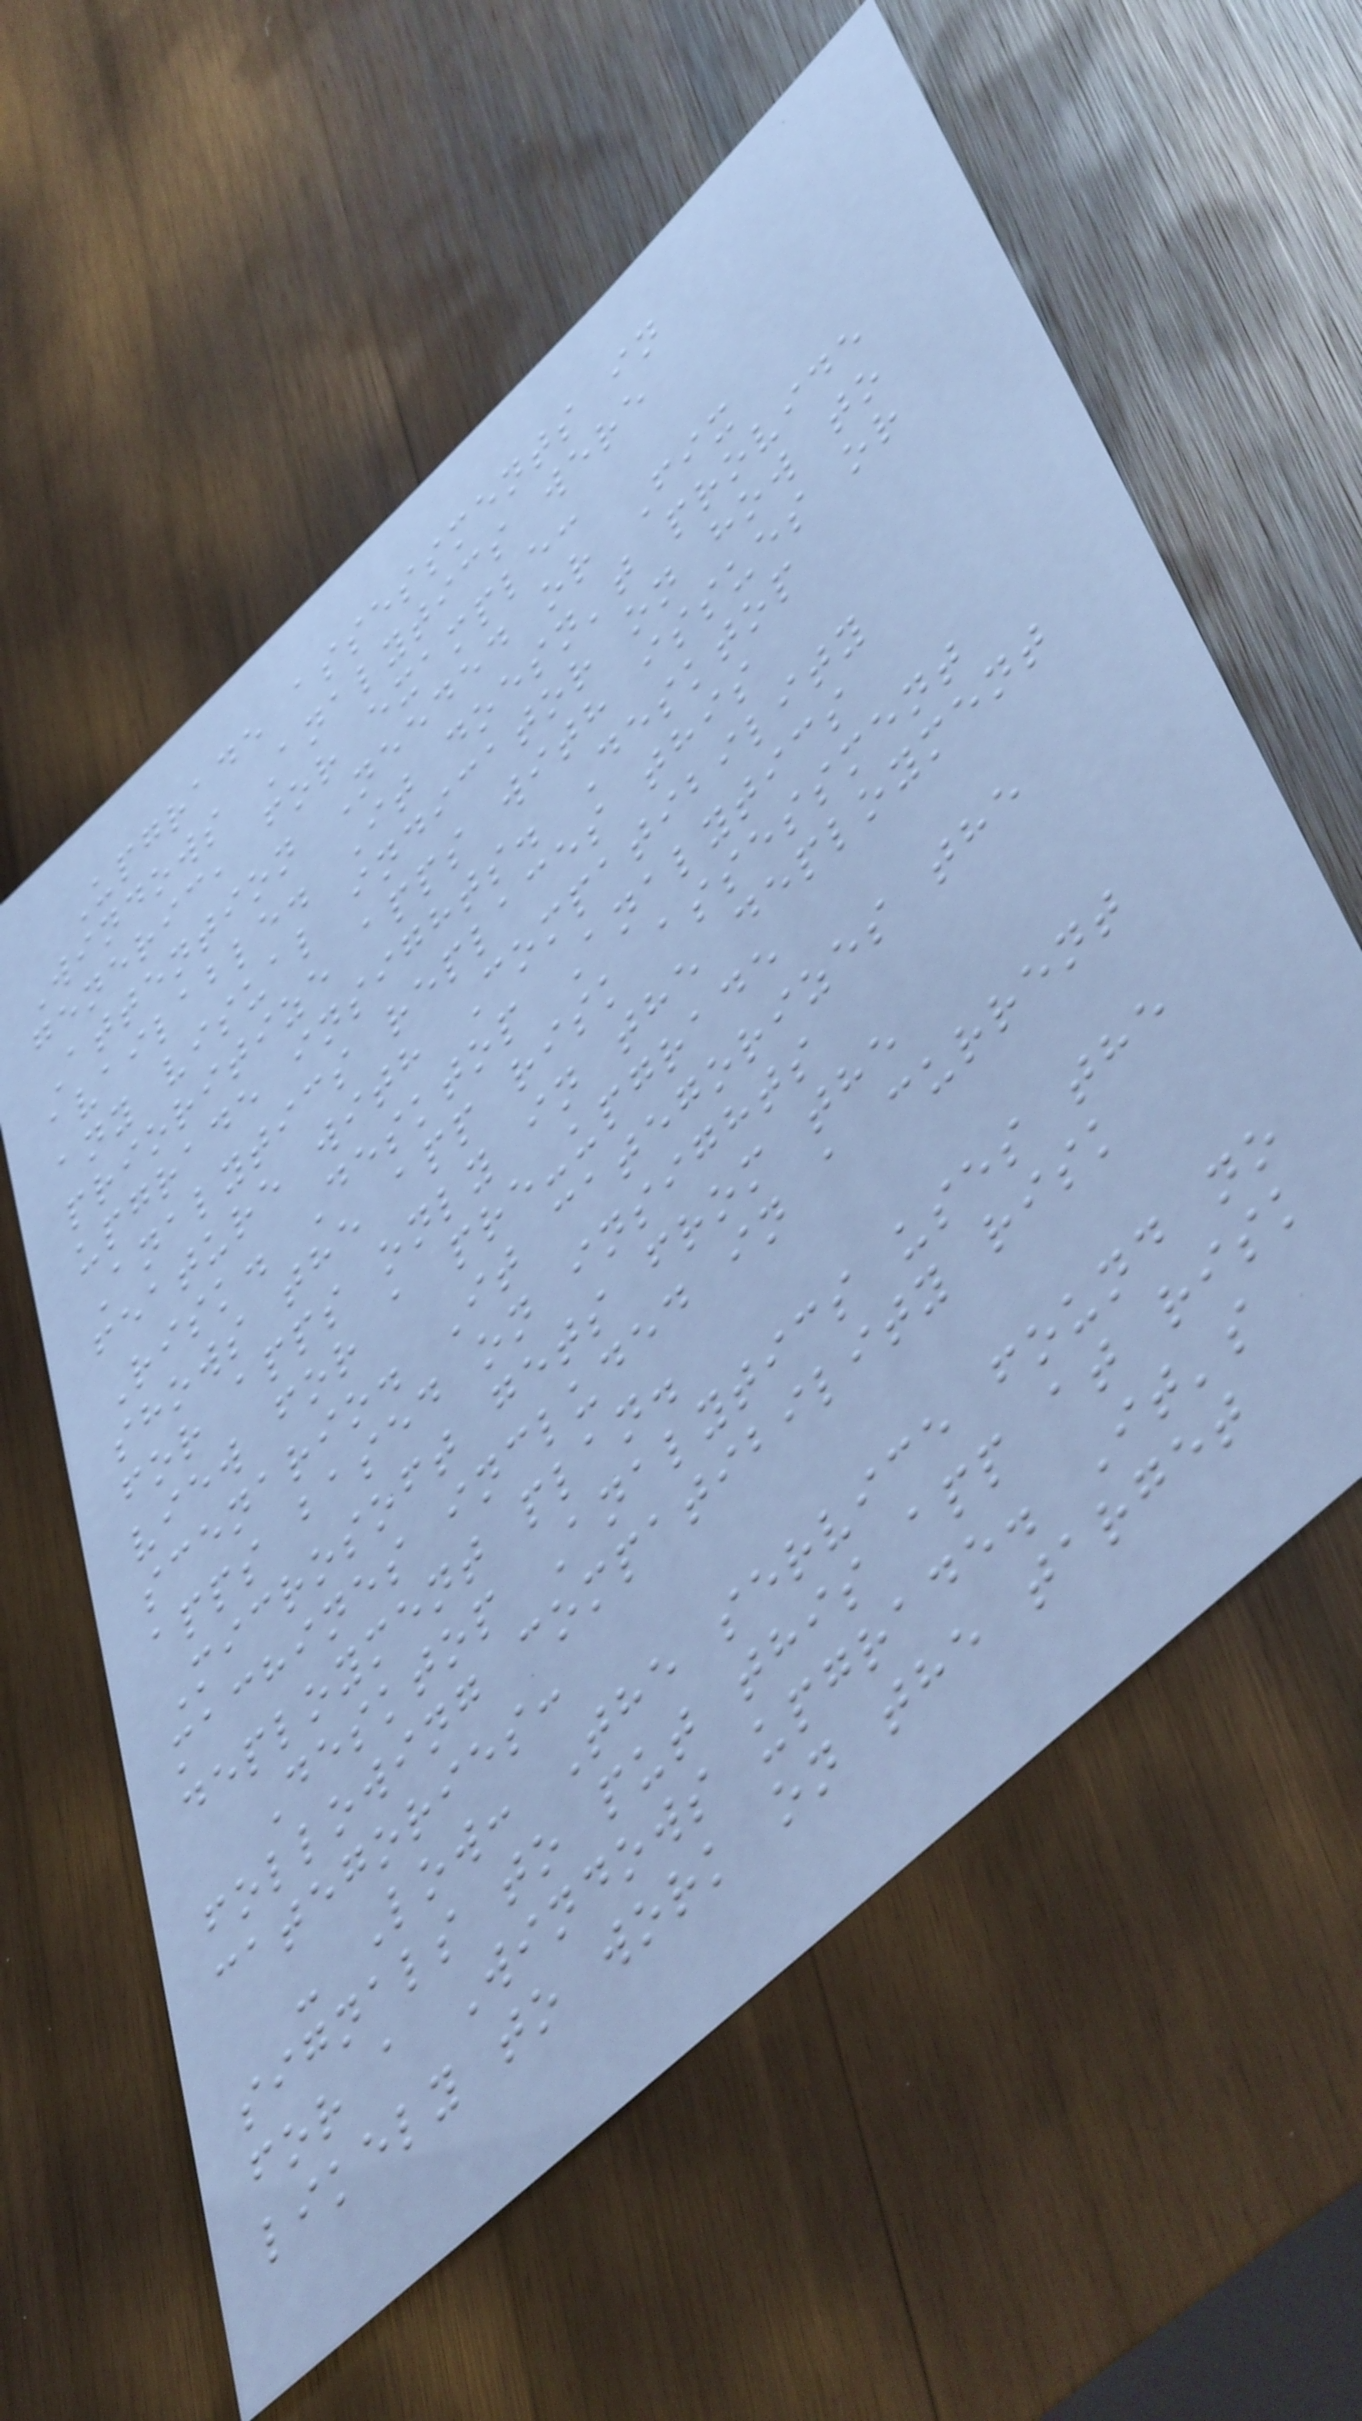Upgrade assessments in
Windows Analytics were
generic, for example:
Attention Needed or Fix
available. It doesn't provide
any visual indicator on how to
prioritize apps with issues or
upgrade insights. Desktop
Analytics replaces this
feature with Compatibility
Risk. Desktop Analytics
shows the app risk assessment
for apps only in the deployment
view for a pre-upgrade
scenario. It categorizes the
apps based on insights
Microsoft gets from the
machines included in a current
deployment plan.
Desktop Analytics uses the
following compatibility risk
categories:
- Low: The service found no
signals to put this app at risk
for a Windows upgrade. It's
likely to work on the target
